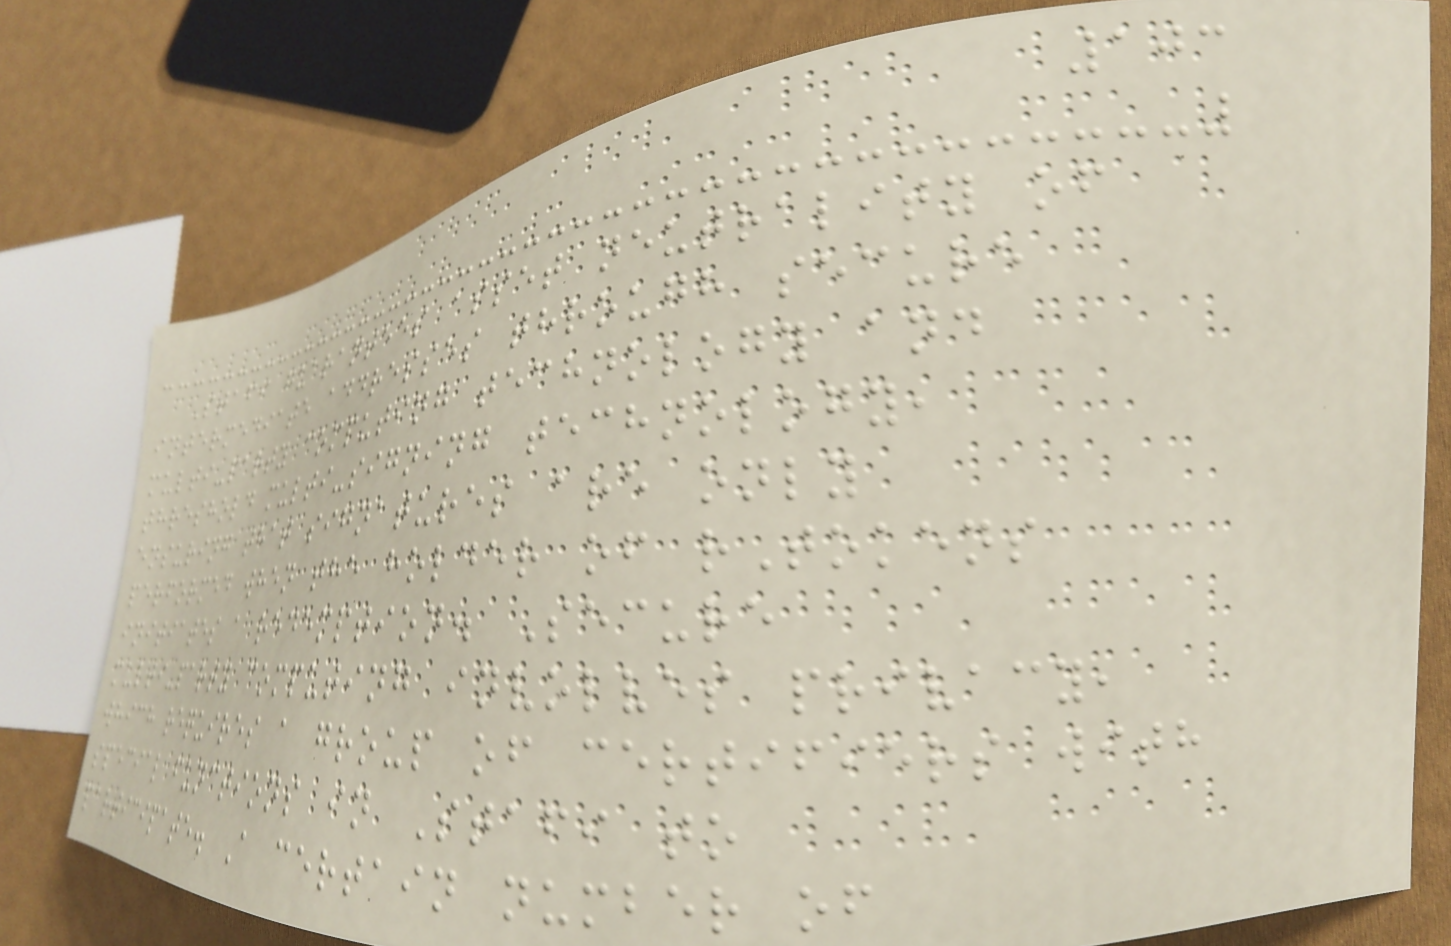103
Stafi guarantees asset neutrality of
intermediate addresses through secure
multi-party computing technology and
threshold multi-signing technology,
ensuring that signatures are only
performed when the holder of rTokens
initiates a redemption. Secure
multi-party computing involves privacy,
which requires a group of certifiers with
special functions in Stafi to
participate. A certain number of
